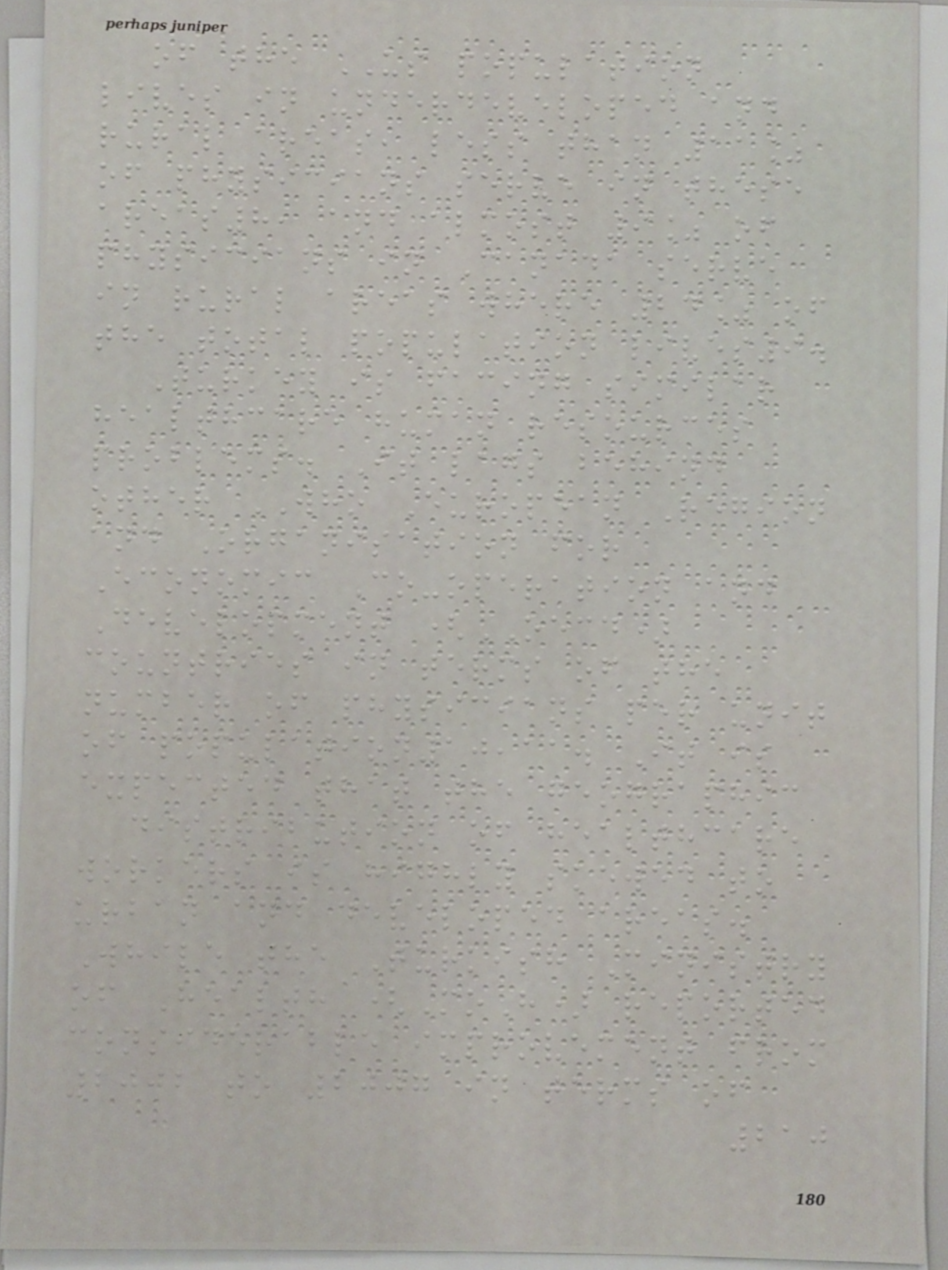of the US population
lives in underdeveloped and
rural areas, less than 11%
of physicians serve in these
areas8, and almost 9% of
physicians in Canada serve
in rural areas where 24% of
the total population lives9.
Turkey is facing similar
healthcare human resources
problems. It lags behind
other WHO European Region
and Organisation for
Economic Co-operation and
Development (OECD)
countries in terms of the
number of physicians per unit
of population10,11. It is
expected that the geographic
distribution of healthcare
workers is highly skewed to
urban and developed areas.
While the Turkish Ministry
of Health (MoH) reported
considerable improvement from
2002 to 2007 in terms of
210
